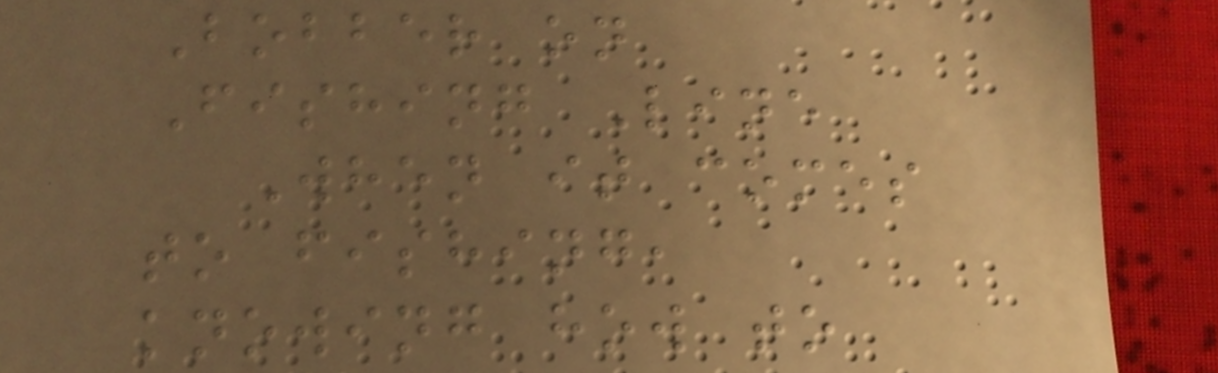Bobber on
Fishing Line
When it comes
to fishing,
knowing how to
